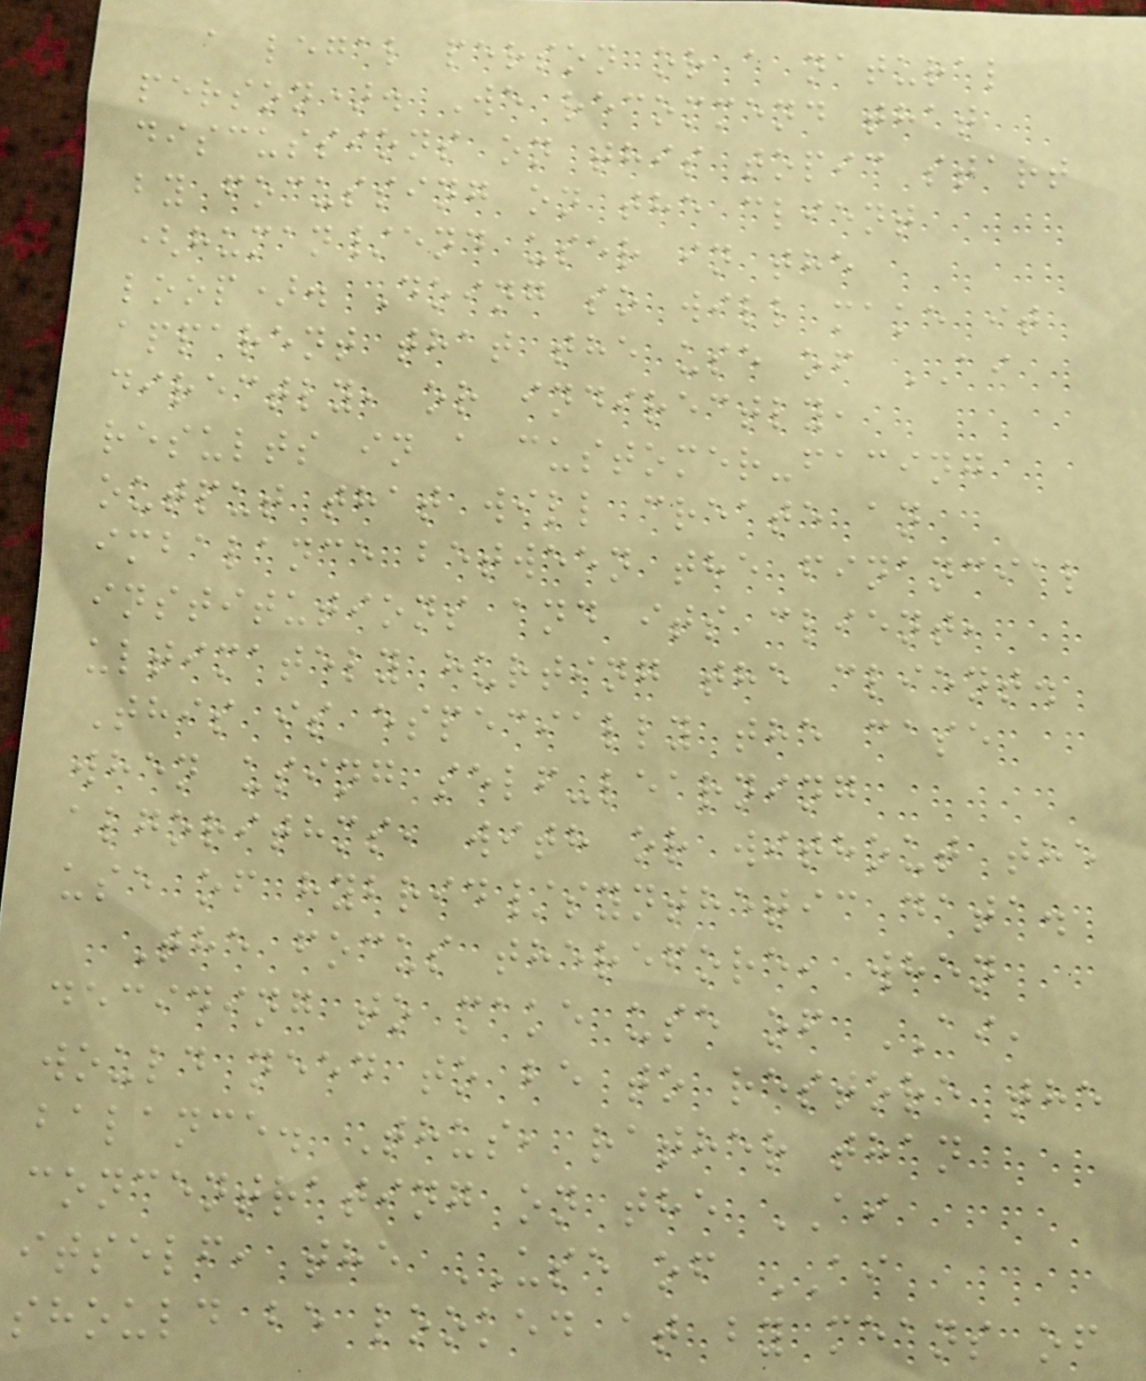a legal person or a natural
person). We recommend that
discussions on this topic start
by focussing on the client
(human/end user in the
loop). Doing so will make it
apparent that the use of AI
directly, or indirectly,
results in a customer-facing
output that will create an
imbalance between the financial
institutions and its client,
ultimately hurting the client.
This is especially the case
when using self-learning
algorithms, with or without the
use of hybrid/synthetic data.
The focus therefore, when
deciding to make use of AI,
would need to be to restore the
balance. Thus, rather than
concentrating on the AI
itself, the USE of AI
should be looked at by means of
